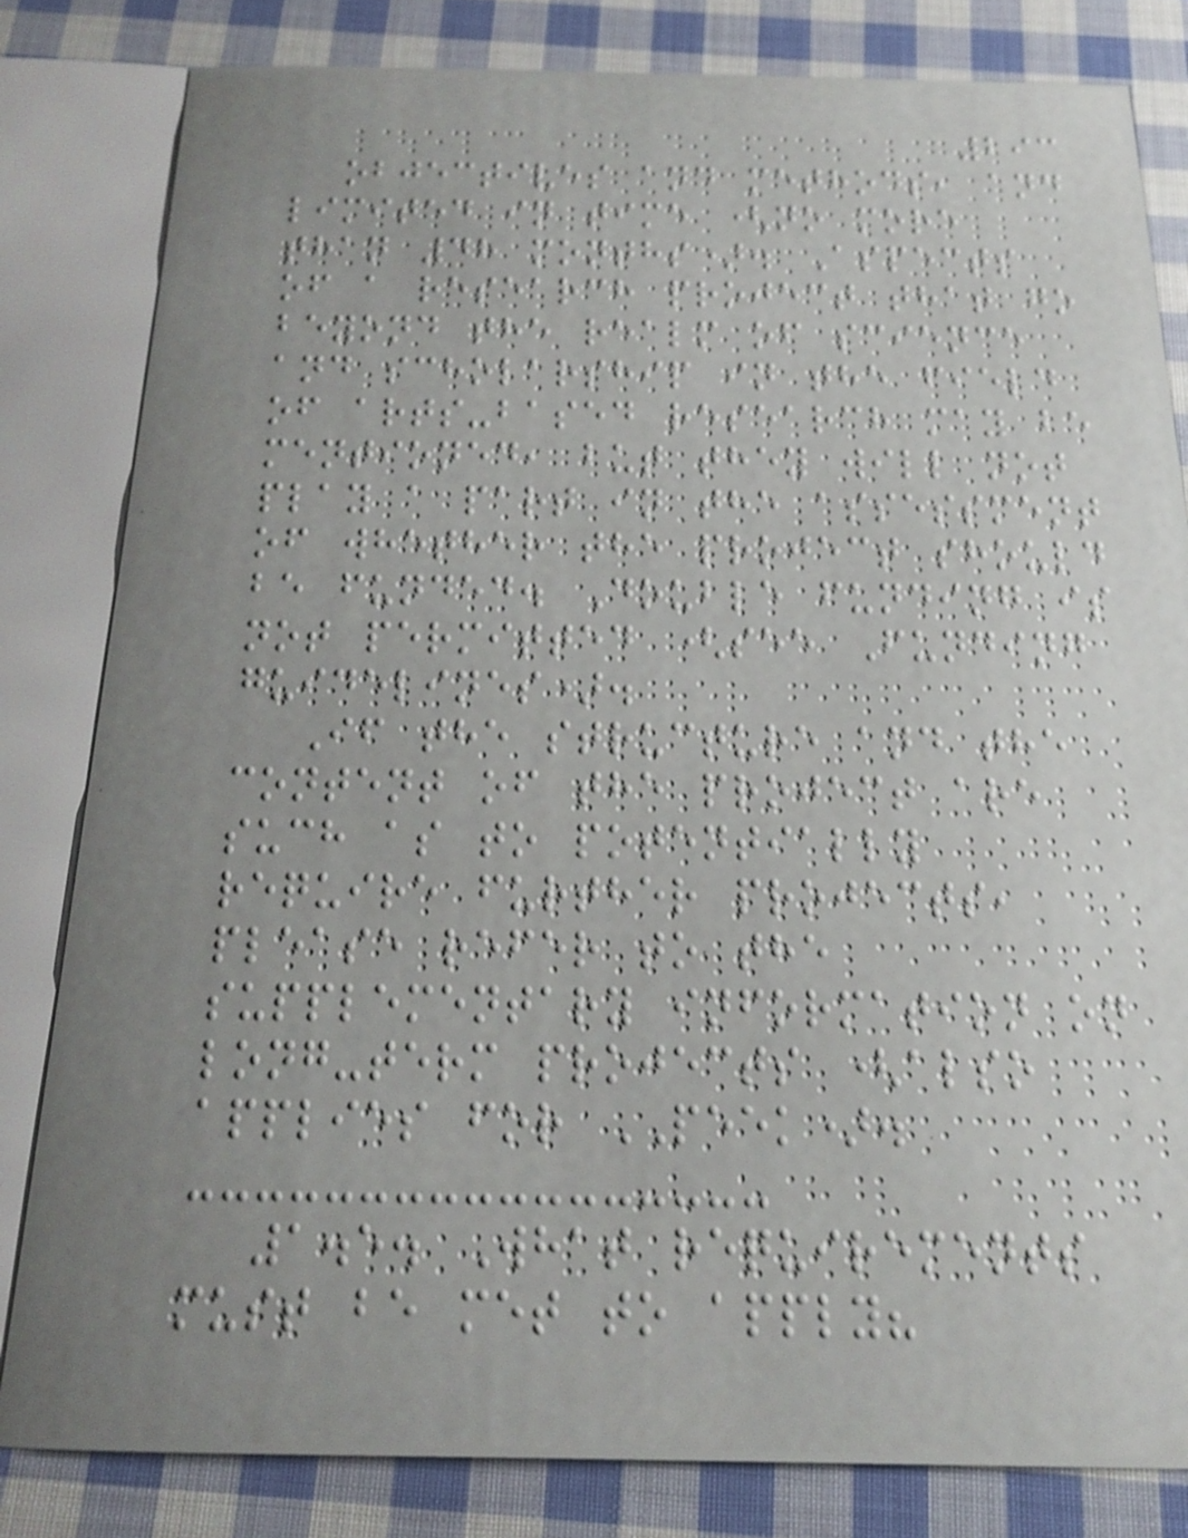293
objectives and methods, and
limited in time (no more
than 48 months). Aspects
of a research project that go
beyond the realm of science
and scholarship in the field
of arts-based research may be
mentioned, but they will not
play a part in the assessment
of whether the project should
be funded. Double funding is
not permitted (see Funding
guidelines).
If the structure and the
content of the project are
such as to potentially
require further projects,
please refer to the
supplementary information on
long-term projects (also
applies for PEEK).
1.5. What requirements
must be met to apply?
